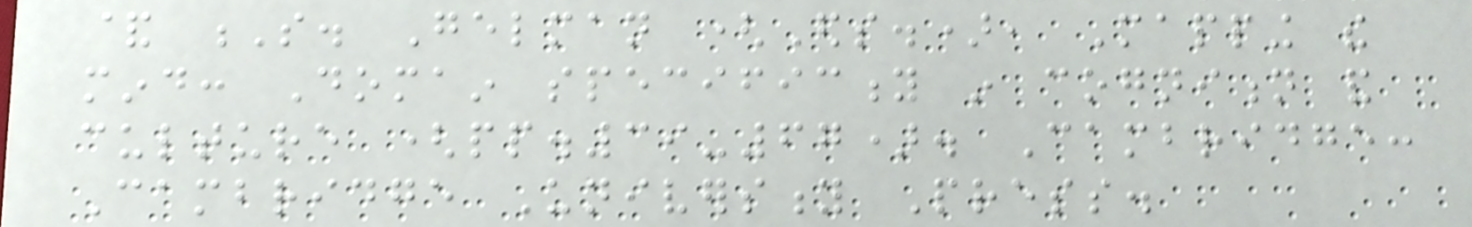& S. Gelman (Eds.), Mapping the
mind: Domain specificity in cognition and
culture (pp.39-67). Cambridge:
Cambridge University Press.
